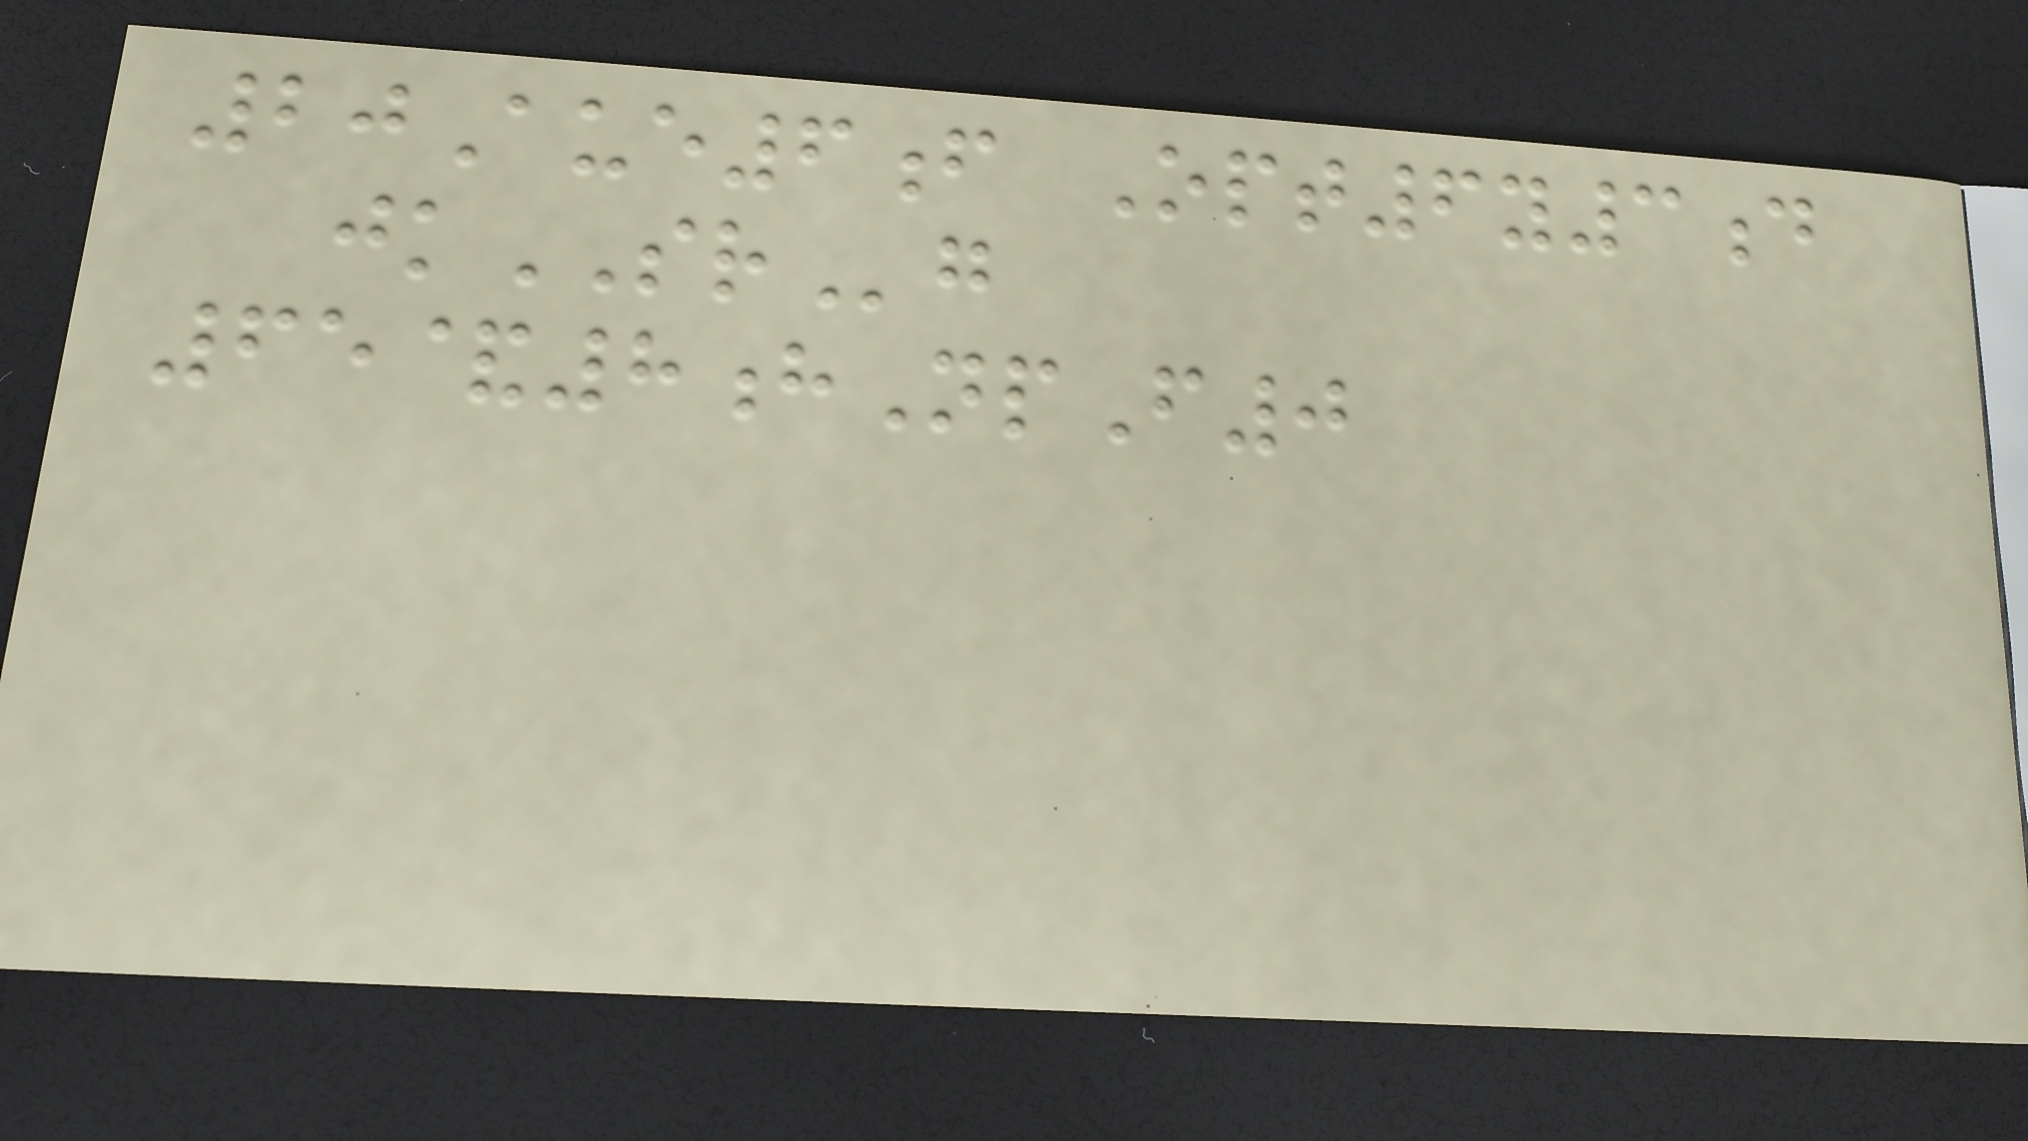20Aue6f Opt6y3d
jkSRg
65&8hNpF0
